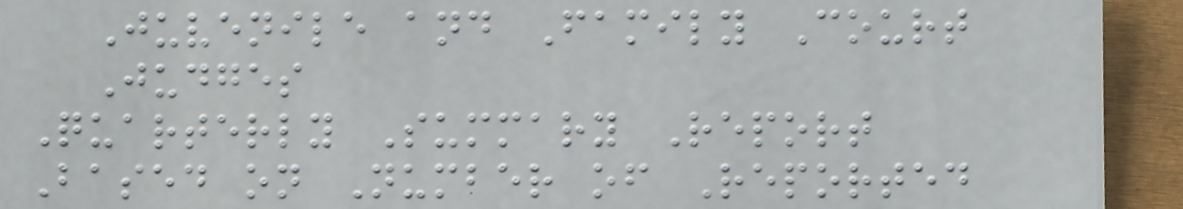Juvenile and Family Court
Judges
Quarterly Summary Report
Based on Number of Reported
